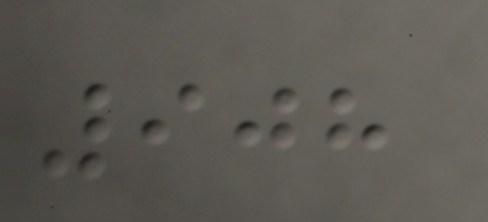908
